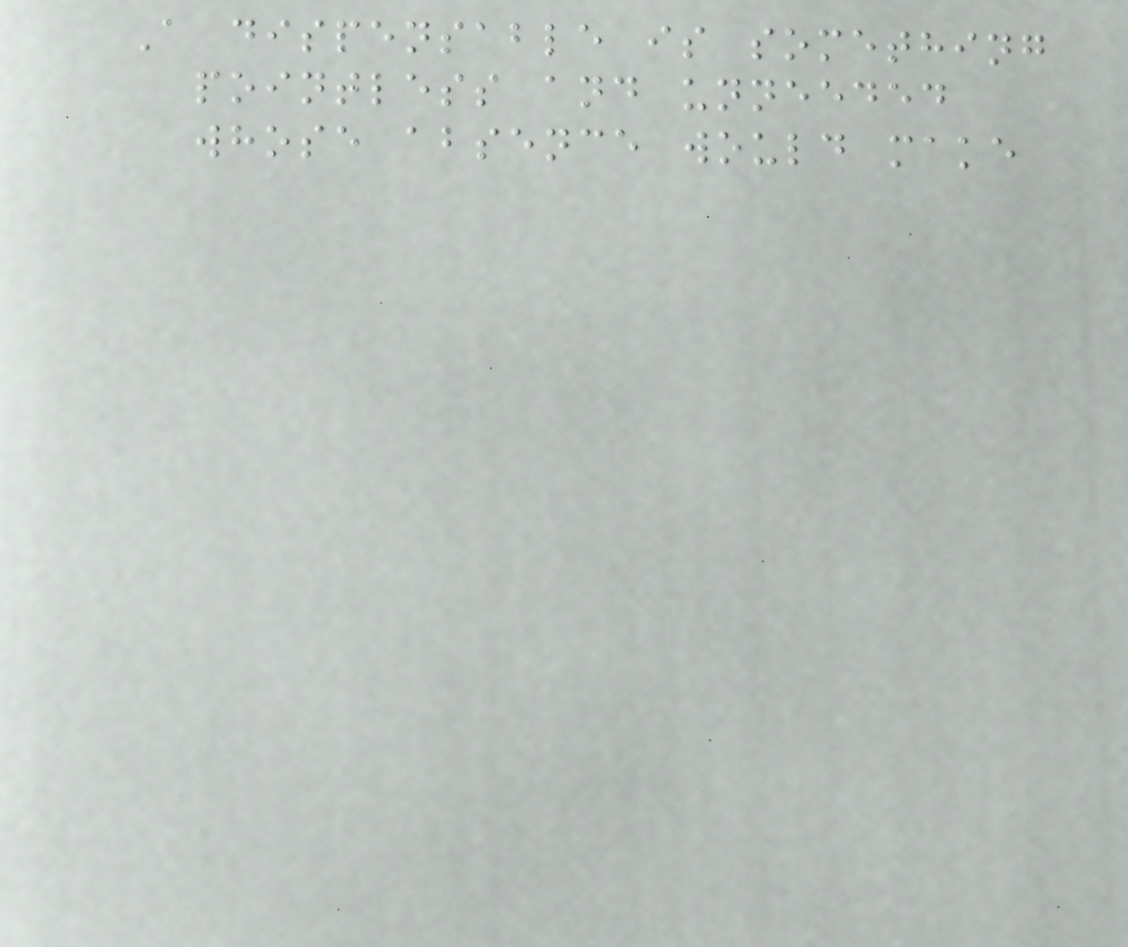A dispensable is something
pointless and unneeded
whose absence would make
